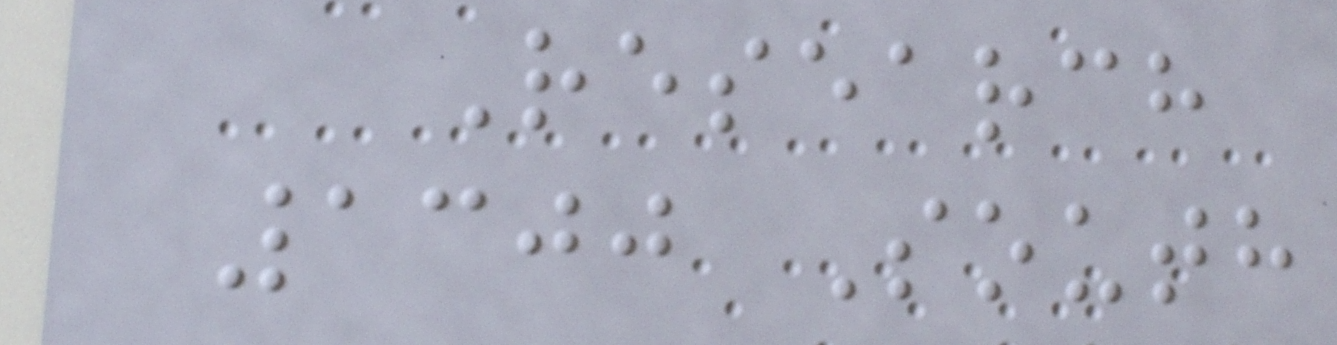Research
1300 South
